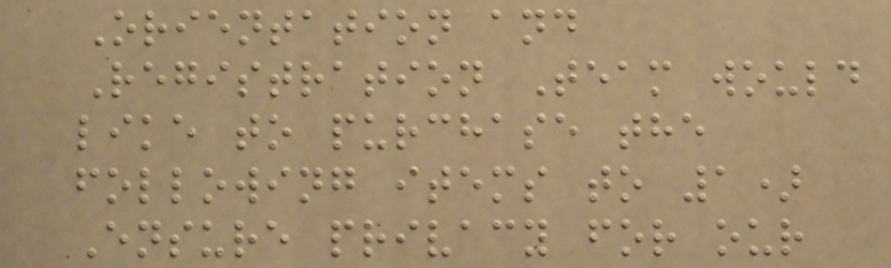Orientation and
Registration Team would
like to purchase the
following items to 1)
Ensure privacy for our
